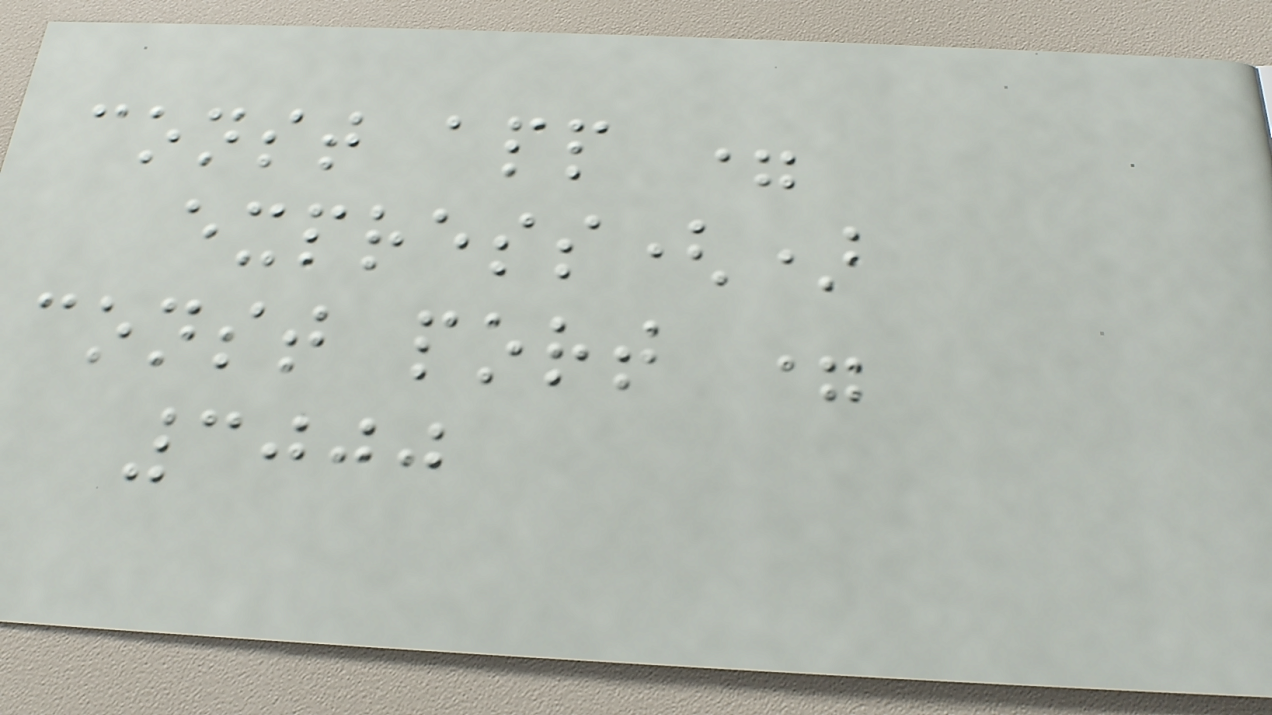const app =
express()
const port =
3000
